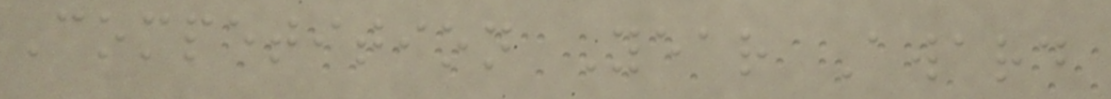Competition Year Award
